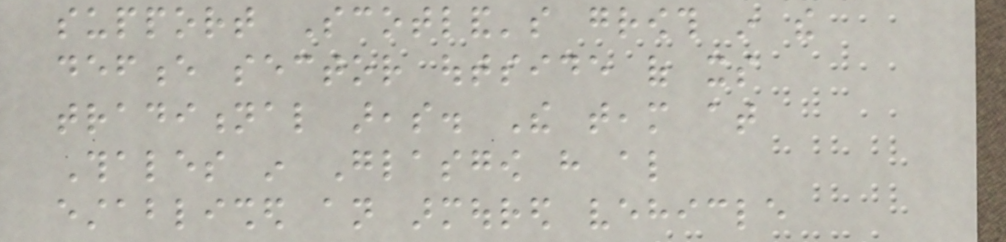support Scotland's growth in the
defence sector outside of its
traditional areas. The team at
Thales in Glasgow have also
established an armoured vehicle
